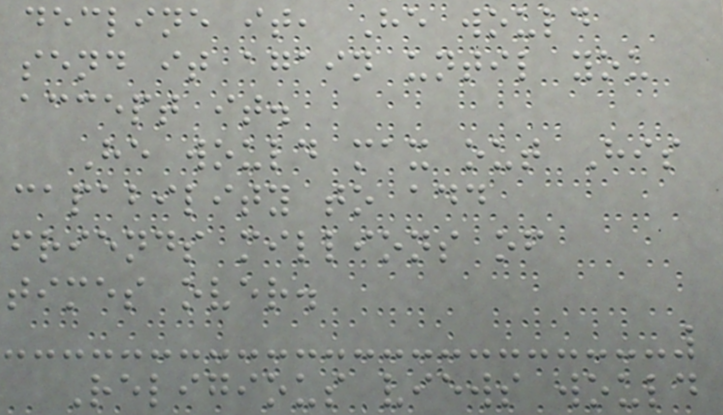decline it, He would
send it again until you
accept it.
He would max out His
capability to add
friends millions of
times over.
Religious views would
